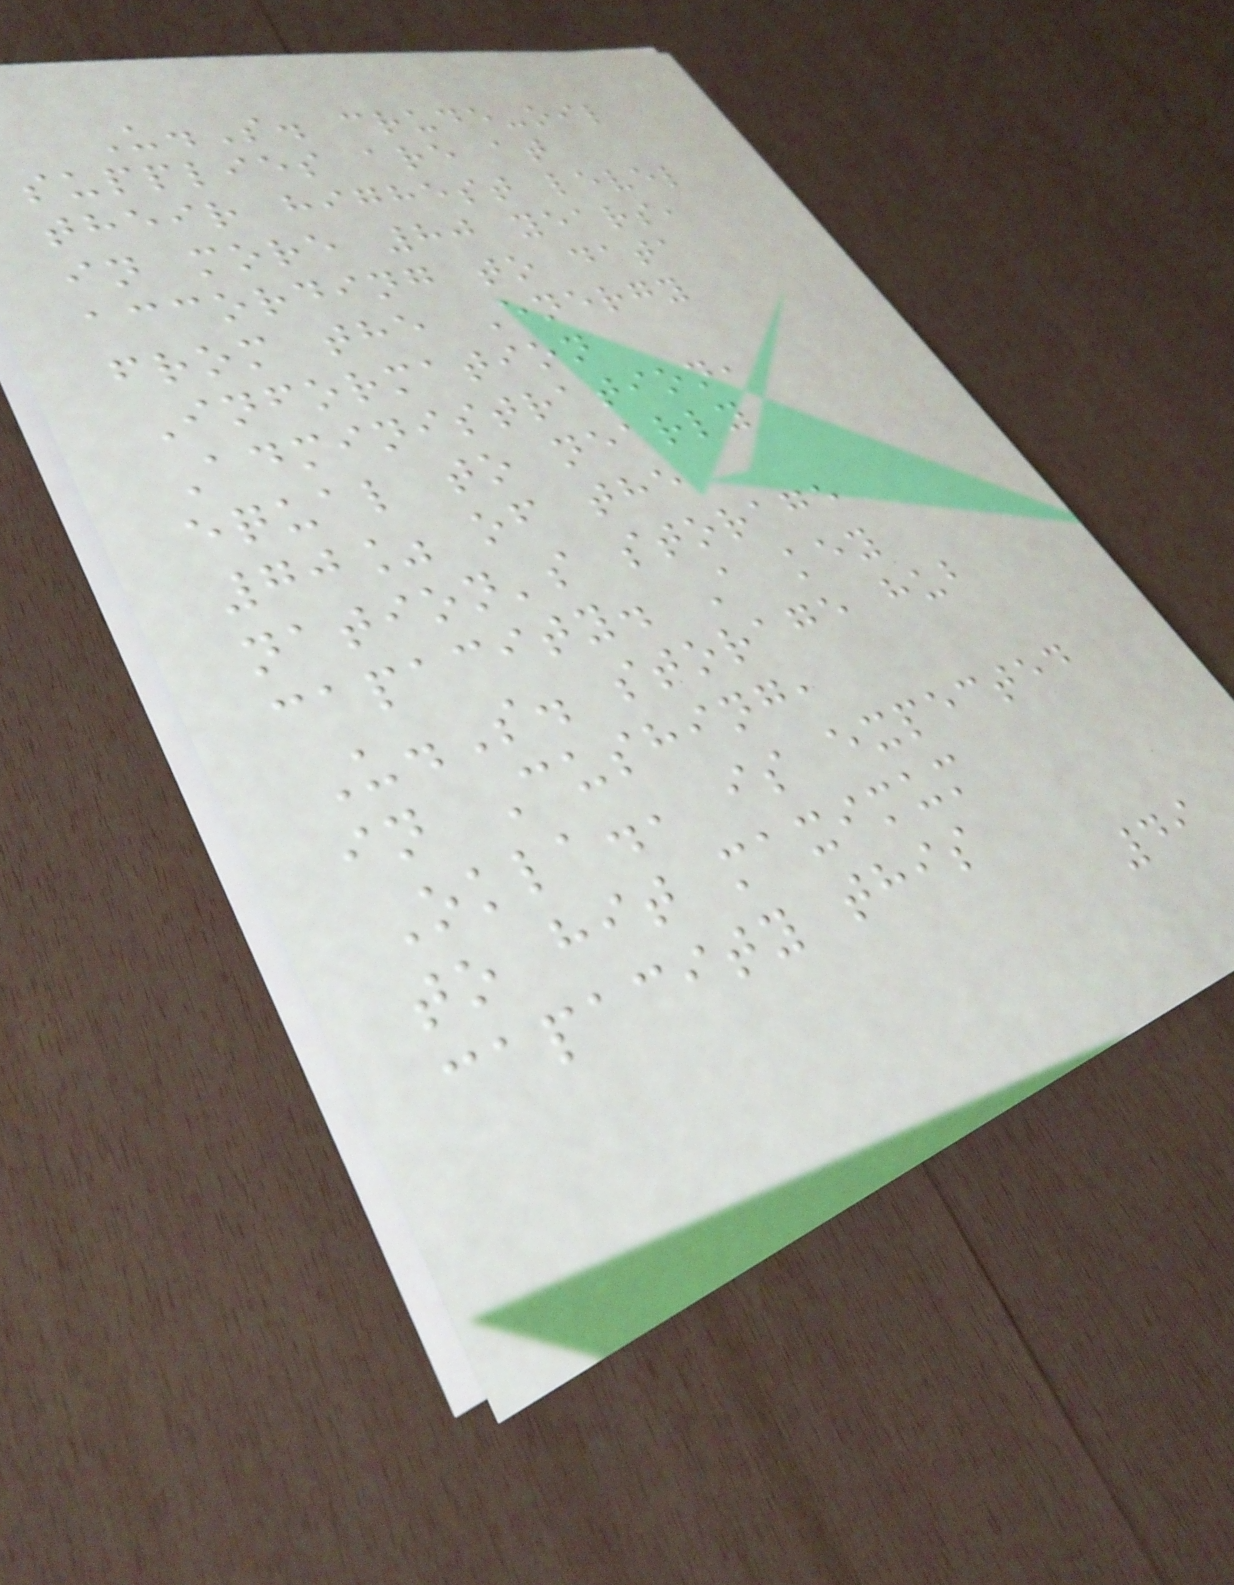U.S. crude-oil
supplies are at
their highest level
in more 80 years,
according to data
from the Energy
Information
Administration,
equal to nearly
70% of the
nation's storage
capacity. A key
U.S. storage hub
in Cushing,
Okla., is expected
to hit maximum
capacity this
49
